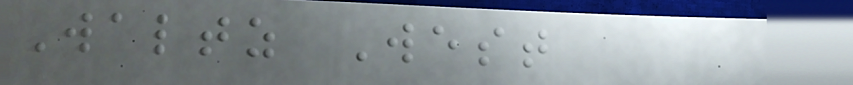Waltz West
